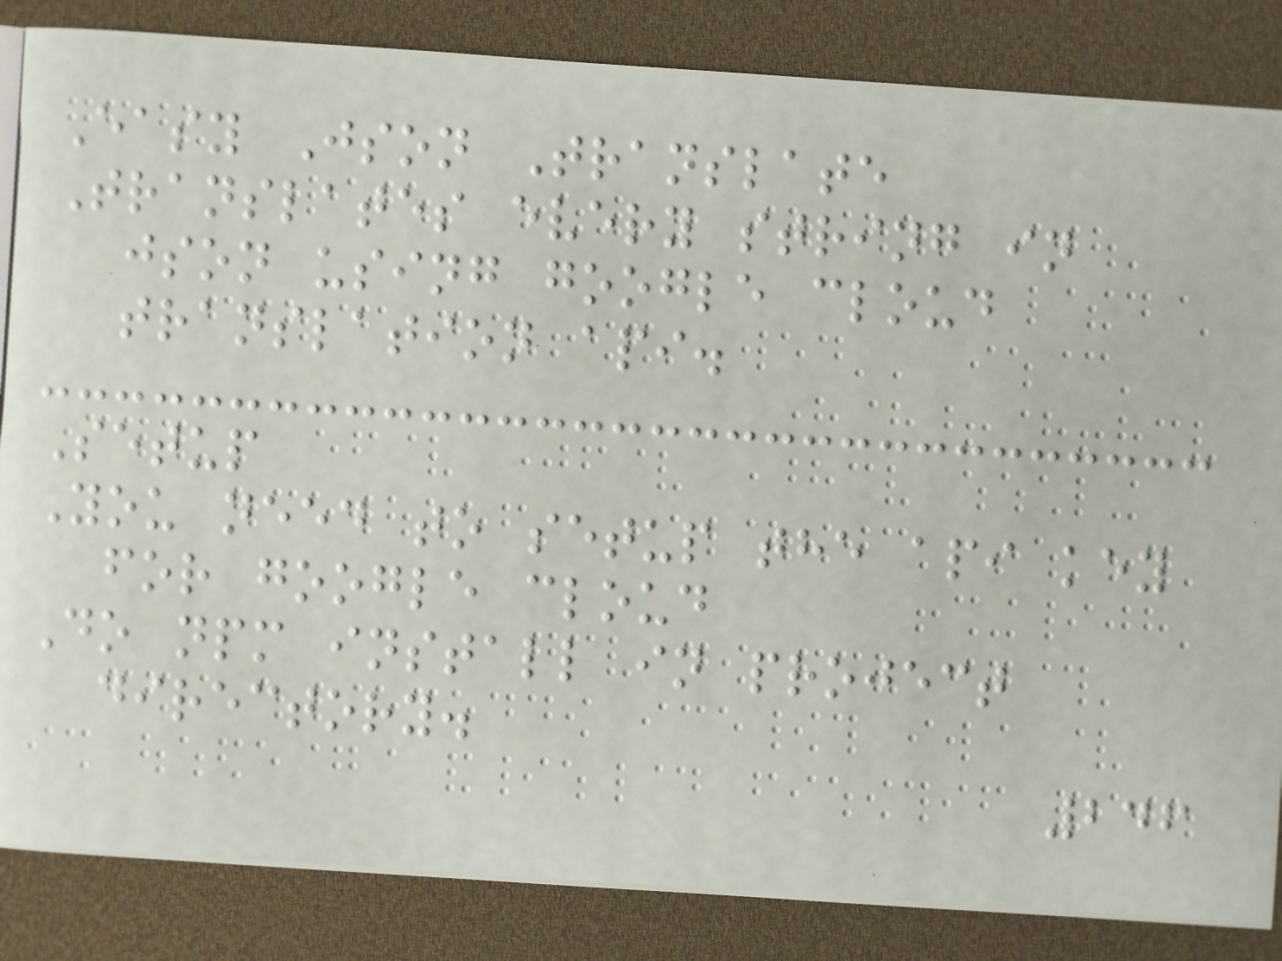Easy Json Translate
Translates every string in
json using google cloud
translation api.
Setup
You need to setup the api key
for google cloud
Do npm install in project
directory.
246
